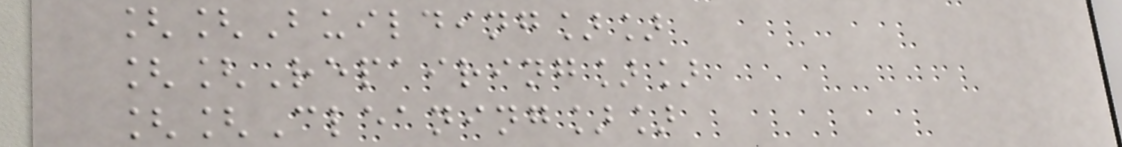[[Building]]
[[Repairing]]
[[Cleaning]]
